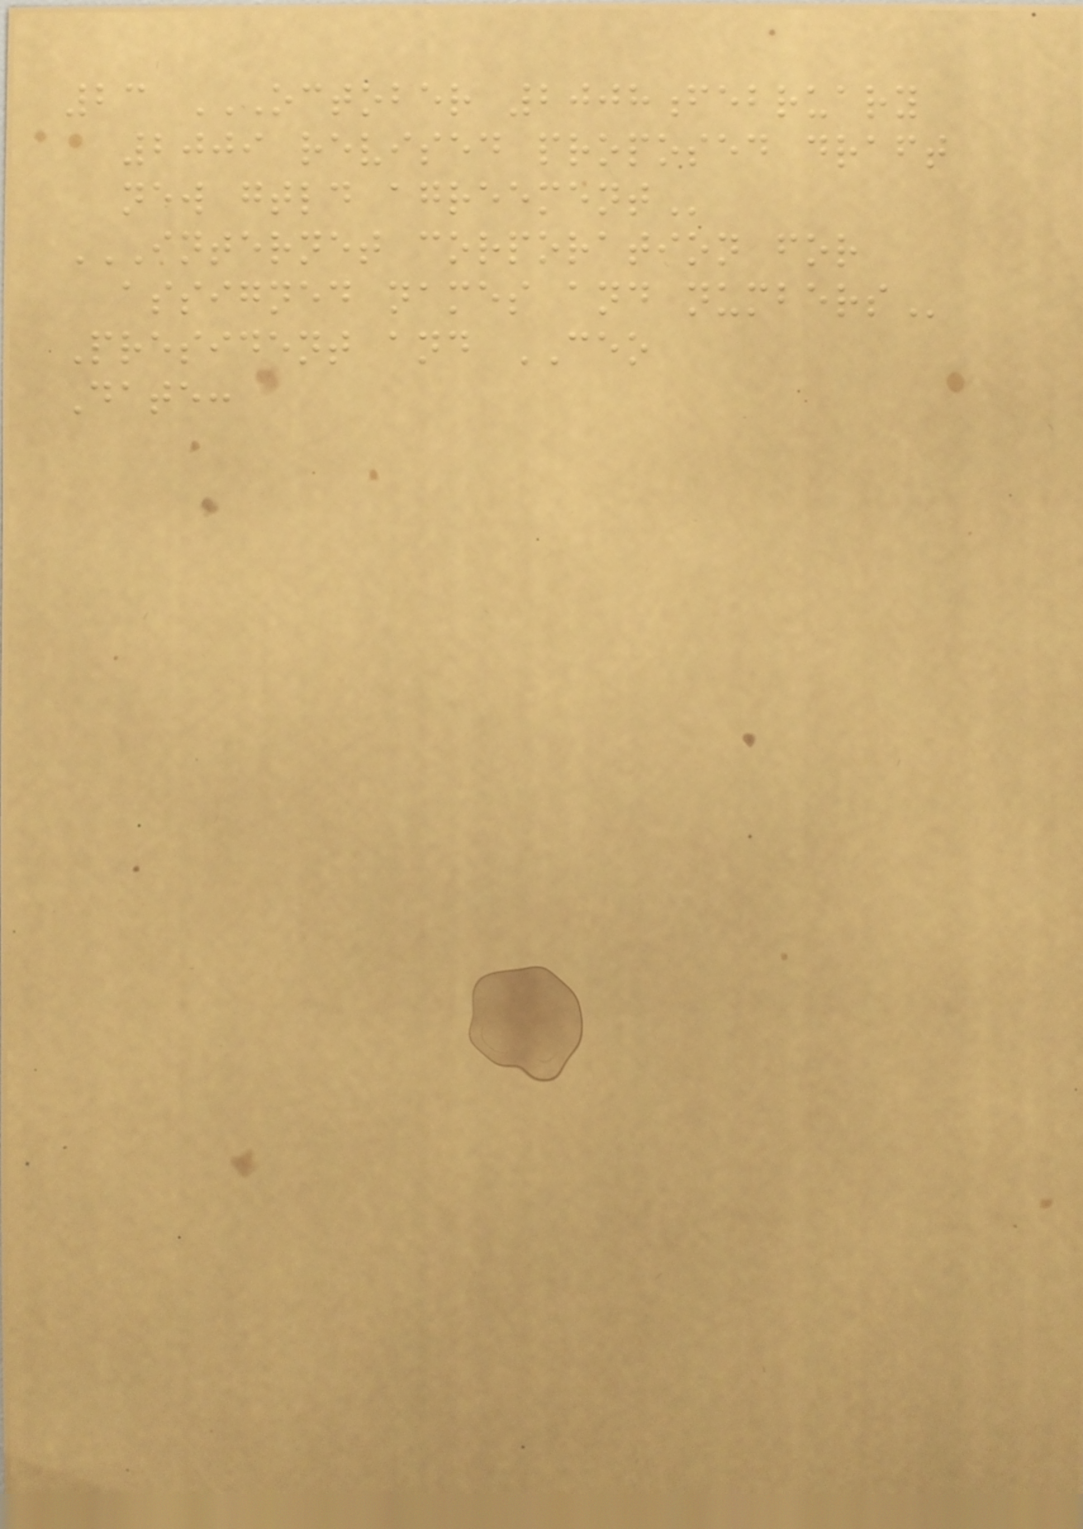23 OCTOBER 2008FEBRUARY
2009 REVISED PROPOSED DRAFT
NEW GTLD AGREEMENT
INTERNET CORPORATION FOR
ASSIGNED NAMES AND NUMBERS
President and CEO
Date:
